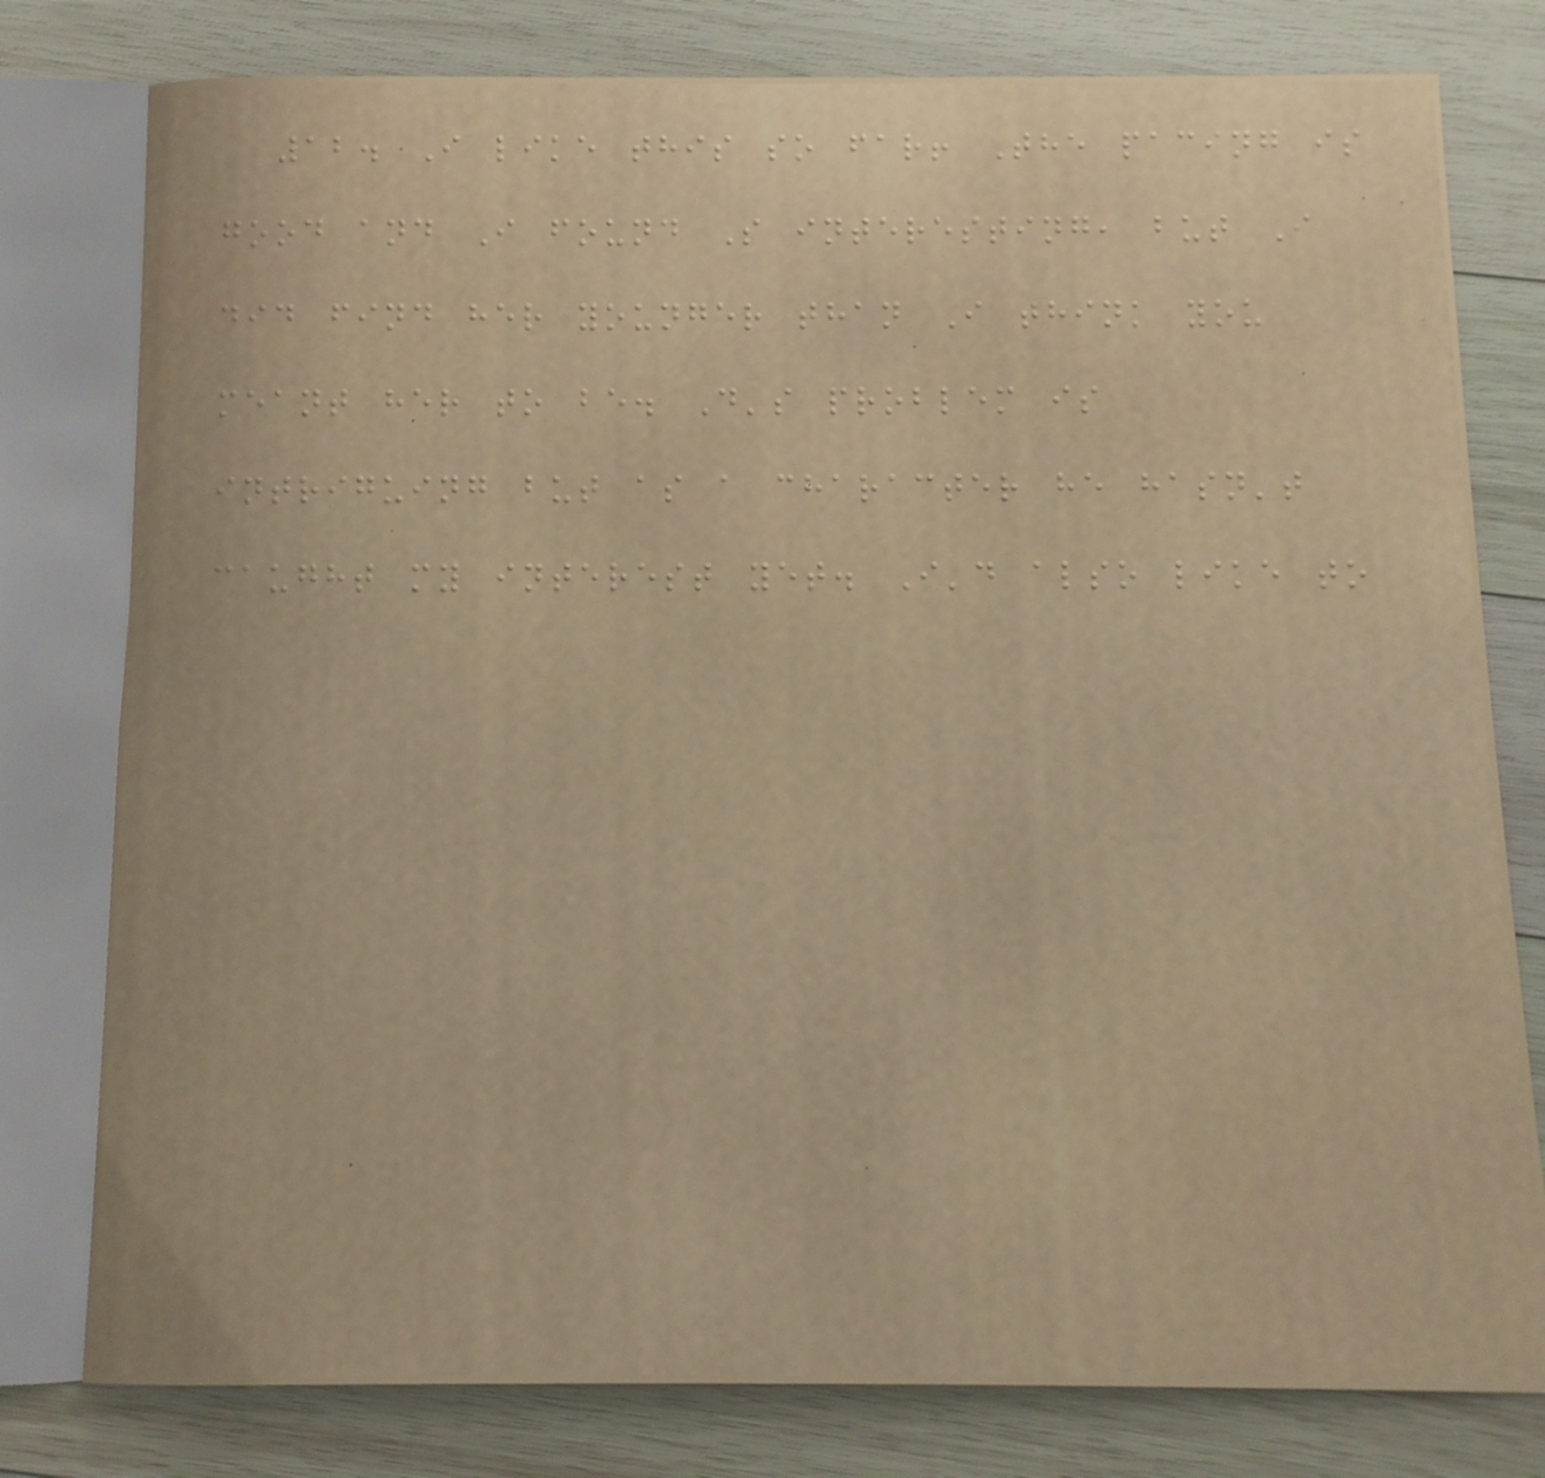12. I like this so far! The pacing is
good and I found S interesting, but I
did find her younger than I think you
meant her to be. D's problem is
intriguing but as a character he hasn't
caught my interest yet. I'd also like to
